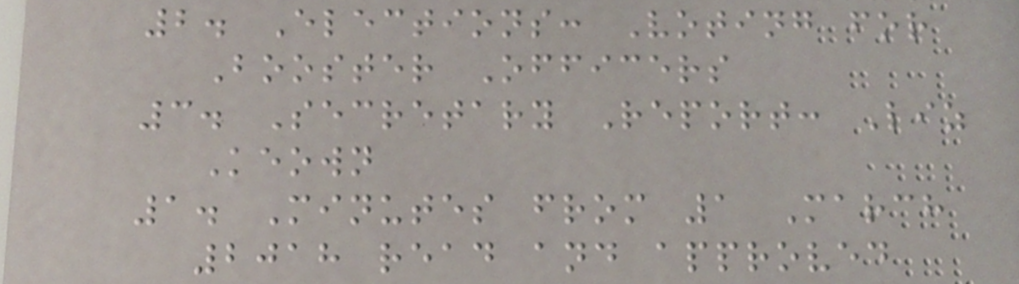2. Elections: Voting for
Booster Officers
3. Secretary Report: Liz
Keown
1. Minutes from 1 March
2018 read and approved
